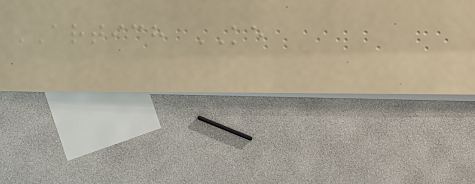ARTICH KE
